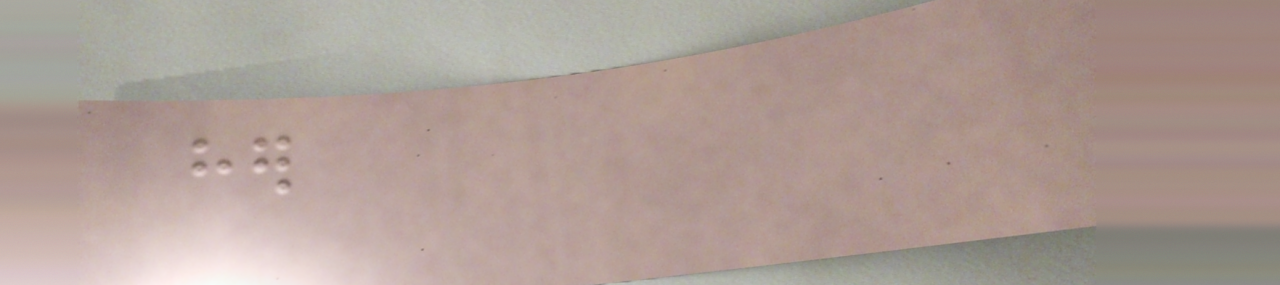her
